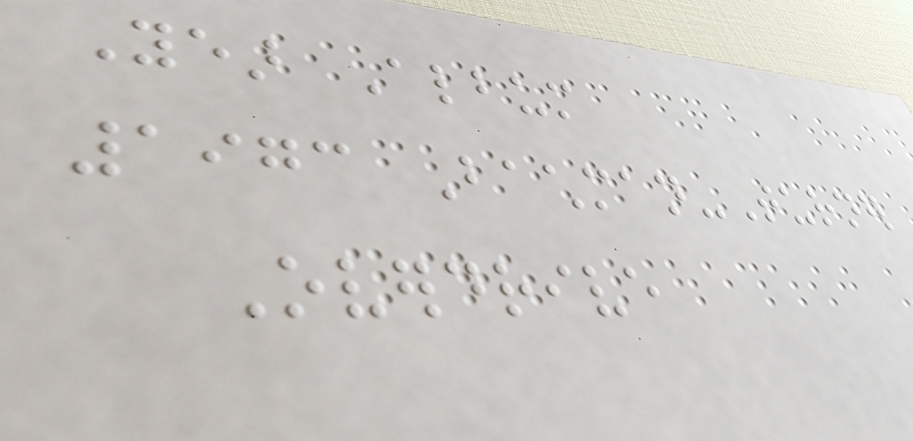Year Album
1973 Bachman-Turner
Overdrive
